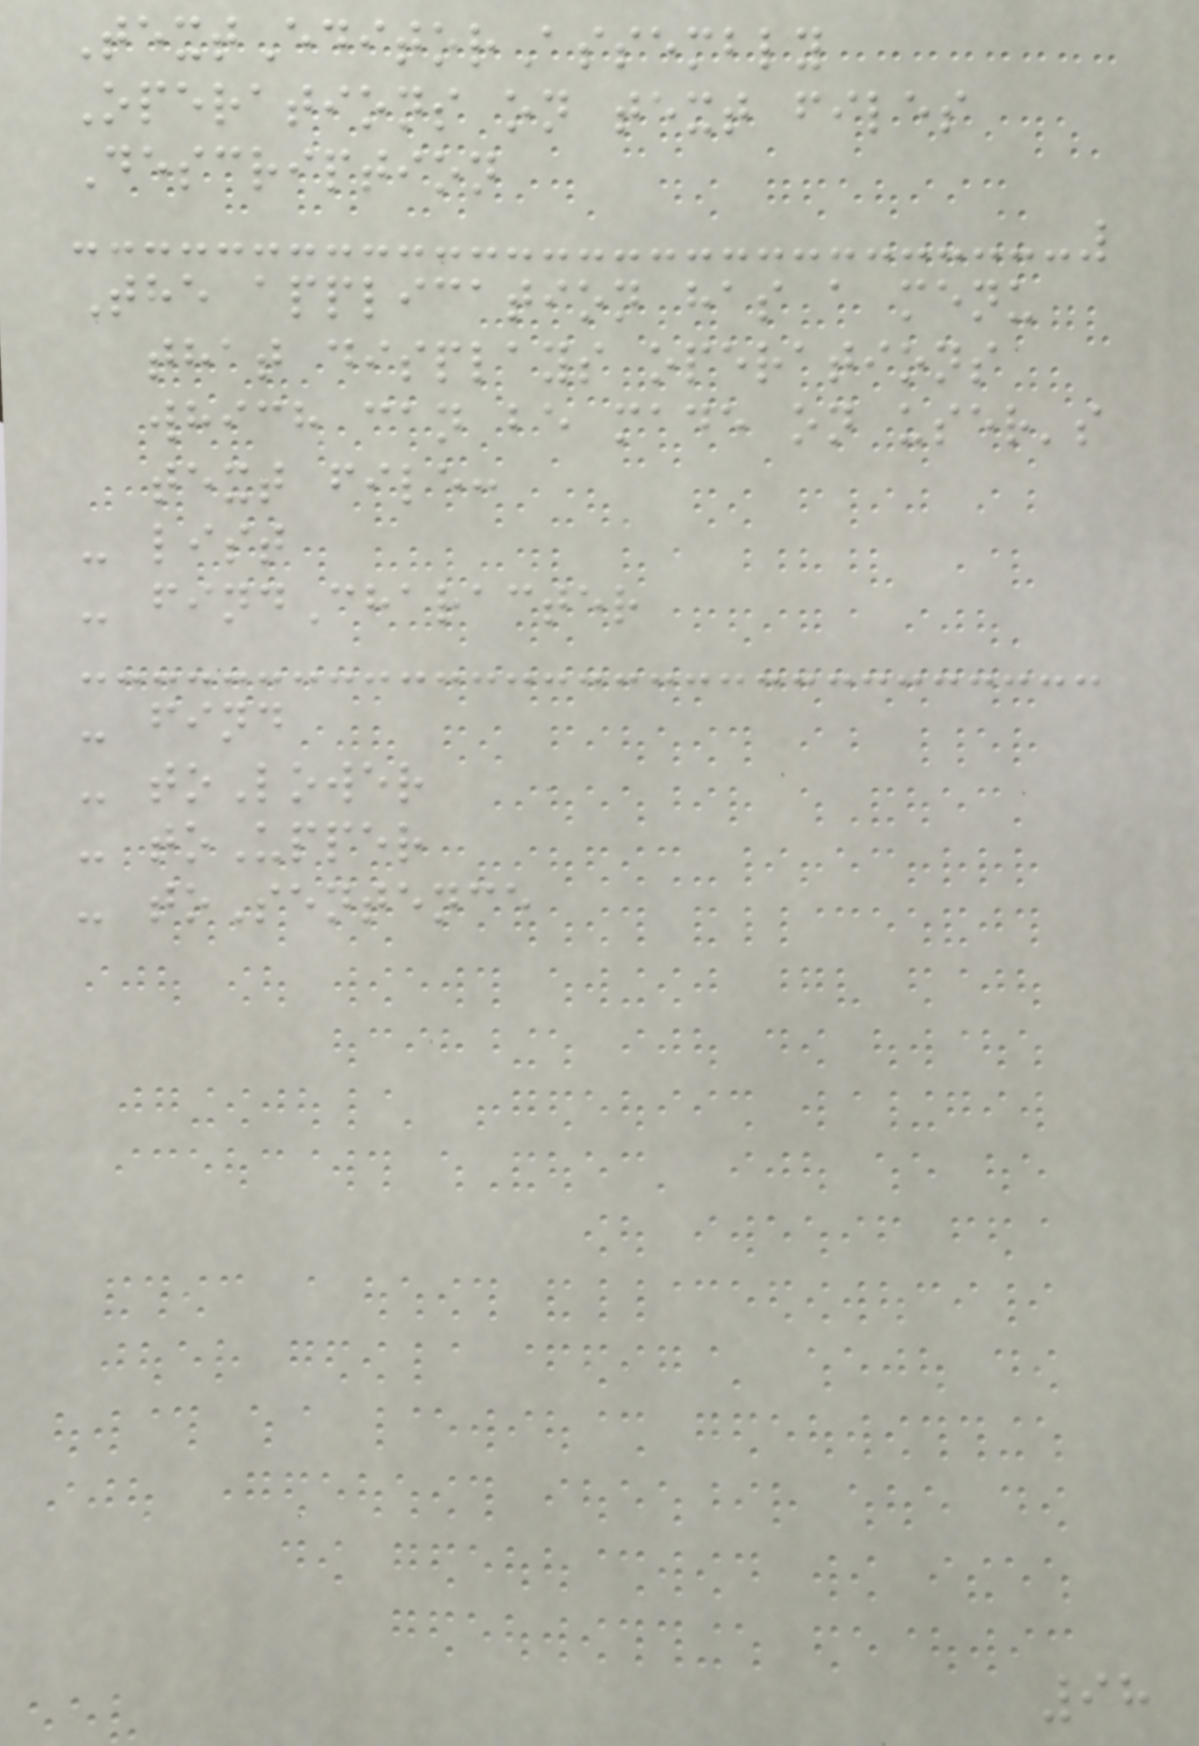TextEditorAssembly
Operations on text files
Description
The application has a menu
that displays operations
which can be made on user's
text file:
- list
- findCharacter
- find
- toLower
- toUpper
- toSentence
98
